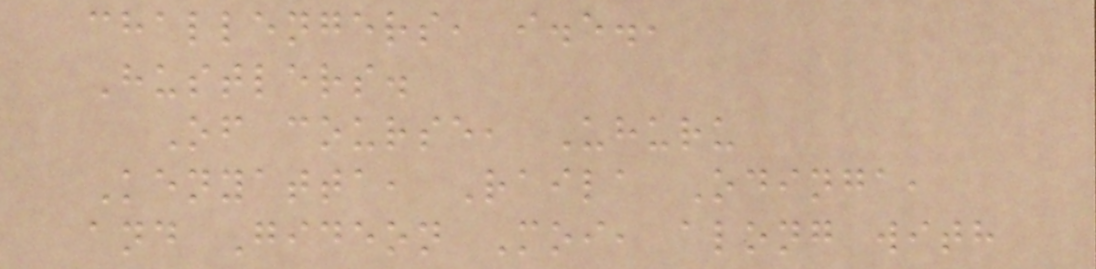challengers, i.e.,
Hustlers.
Of course, Uhuru
Kenyatta, Raila Odinga,
and Gideon Moi, along with
